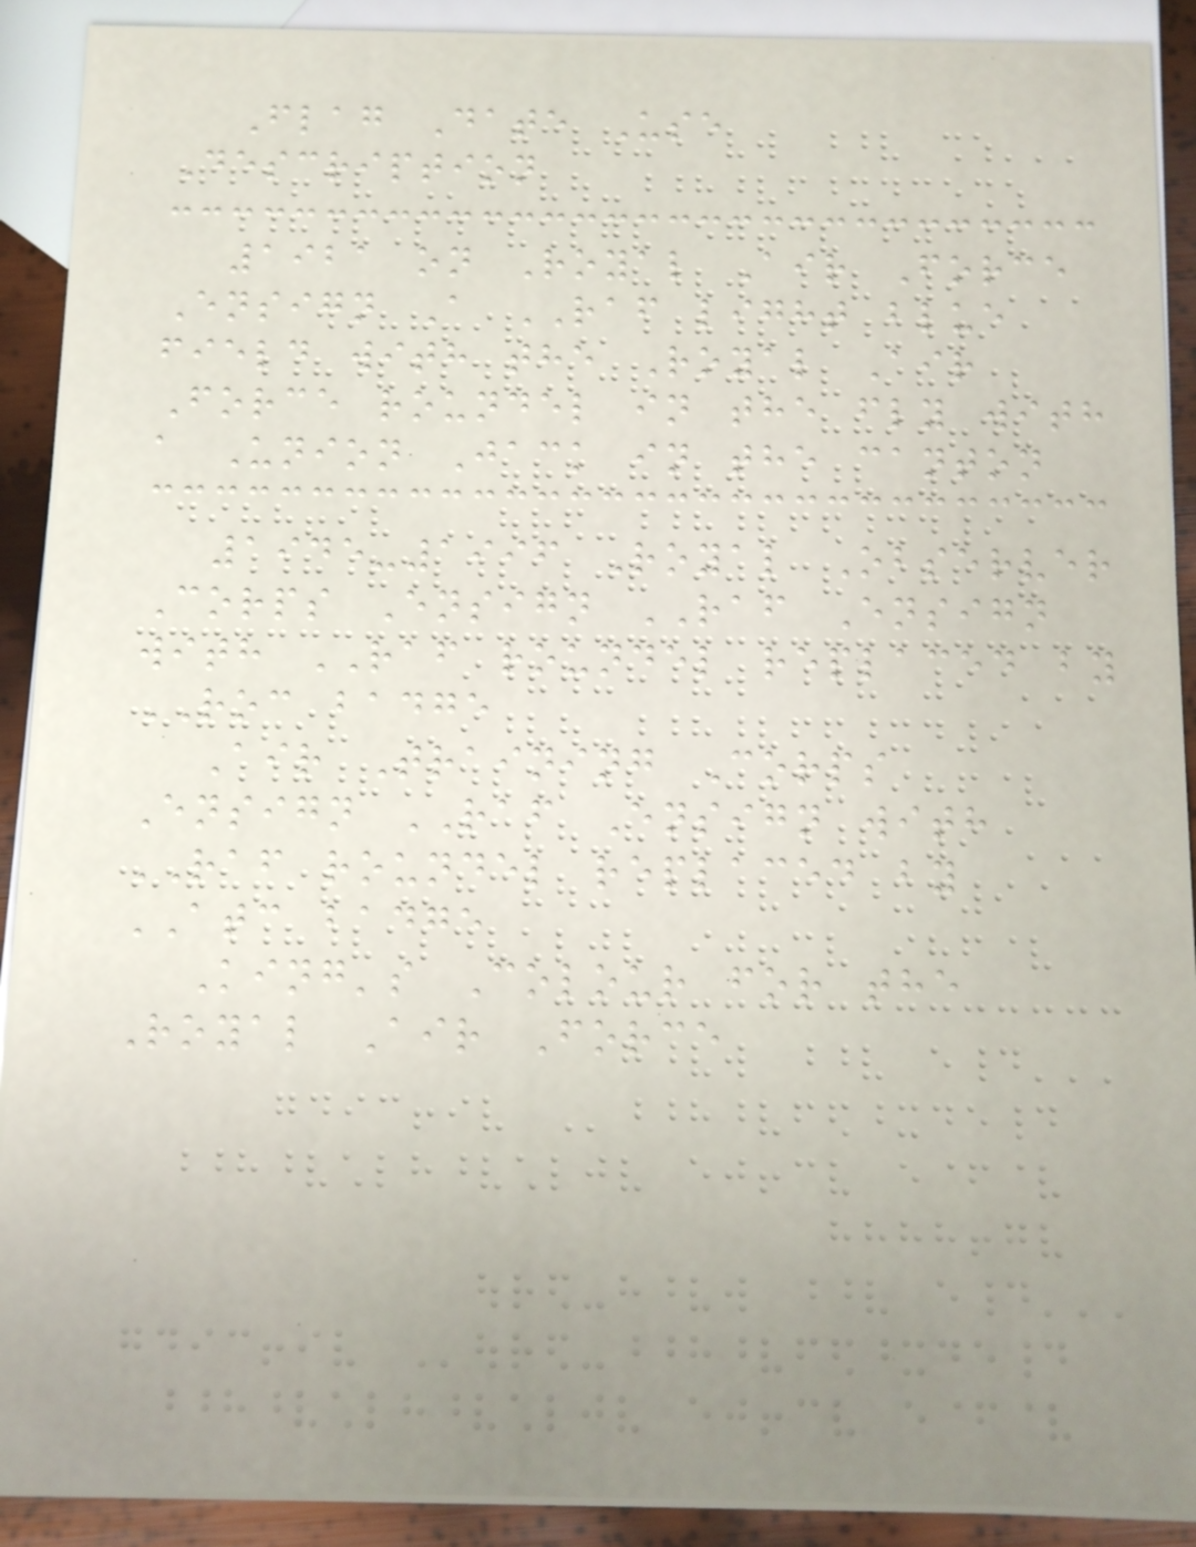Flag Date Use
Description
1921 on Royal Air Force
Ensign A RAF light blue
field with the Royal Air
Force roundel in the fly with
a Union Jack in the canton
1945-1996 Royal Observer
Corps Ensign RAF Ensign
with RAF roundel replaced by
ROC badge
Air Training Corps
Ensign RAF Ensign with
RAF roundel replaced by
ATC badge
King's Colour for the
Royal Air Force
